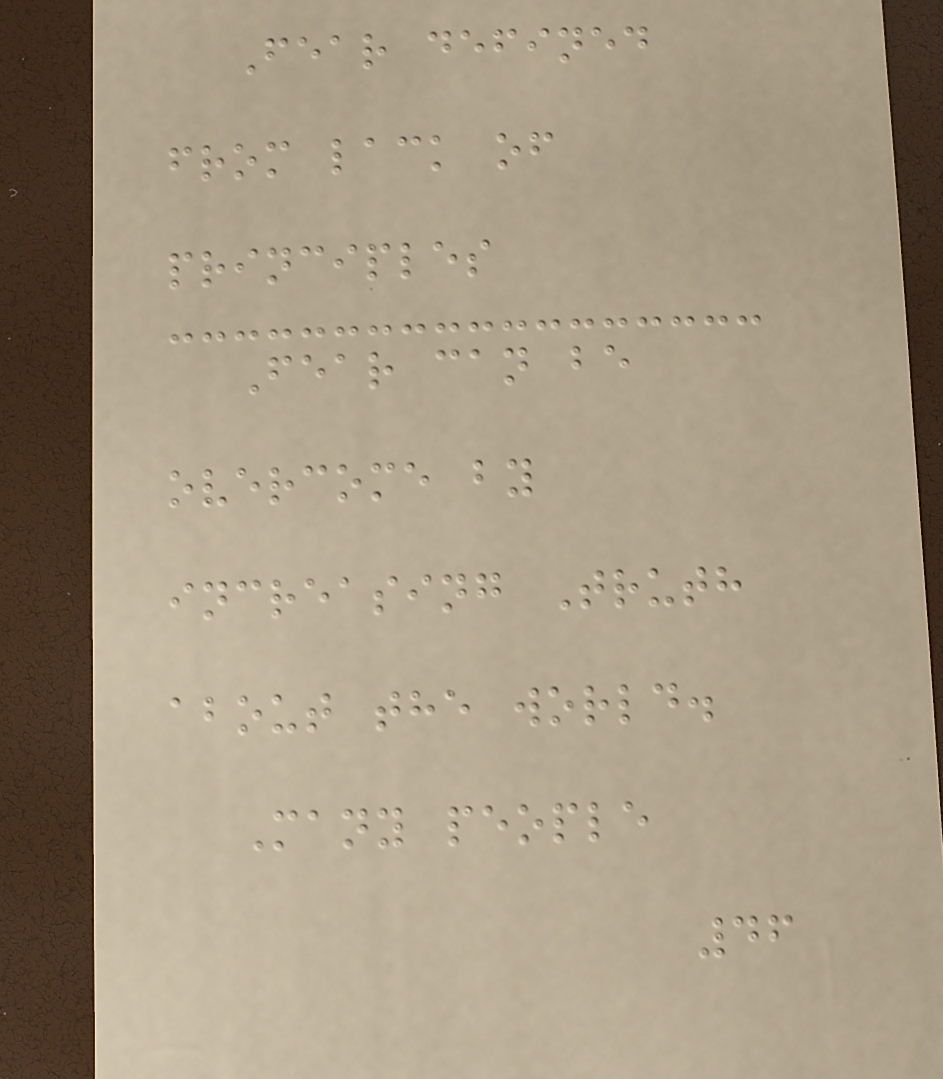Fear defined
from lack of
principles
Fear can be
overcome by
increasing Truth
about the world.
Many people
46
